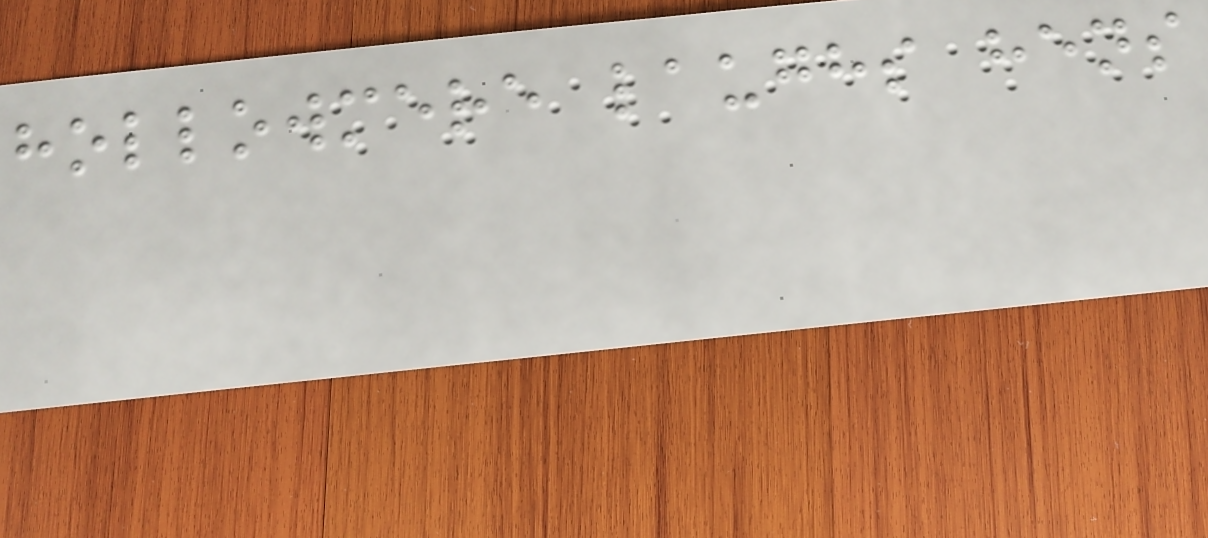hollowmere laughs hens
